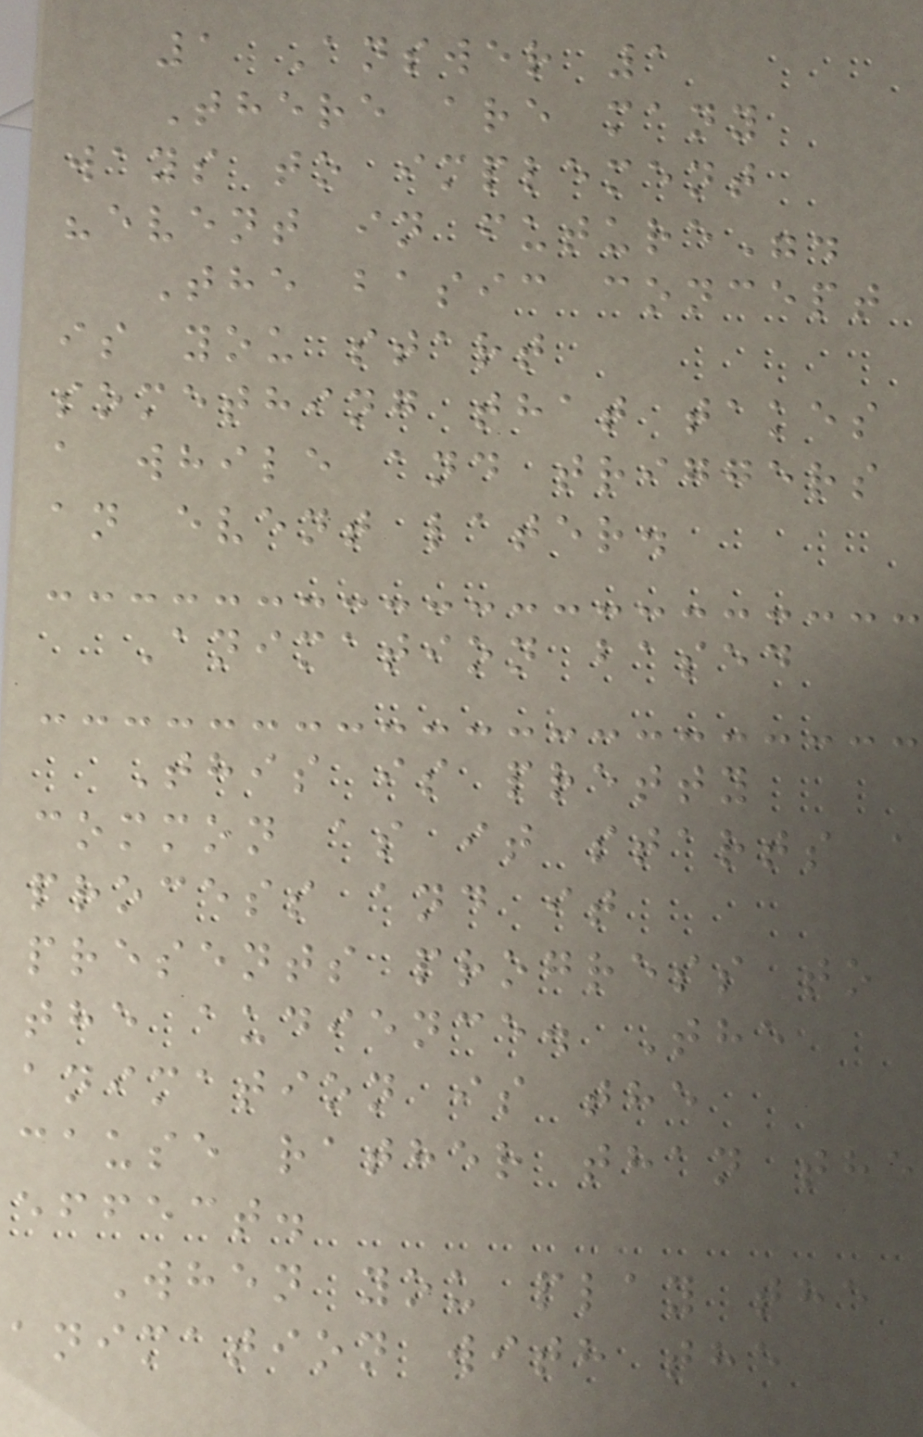1 Answer 1
There are many
ways to implement
"event in future".
The basic concept
is you start
something that takes
a while and triggers
an event later.
Animation based
This is pretty
common as it starts a
process and it
presents progress to
the audience. The
animation is the
cause rather than the
effect.
When you play the
animation with the
